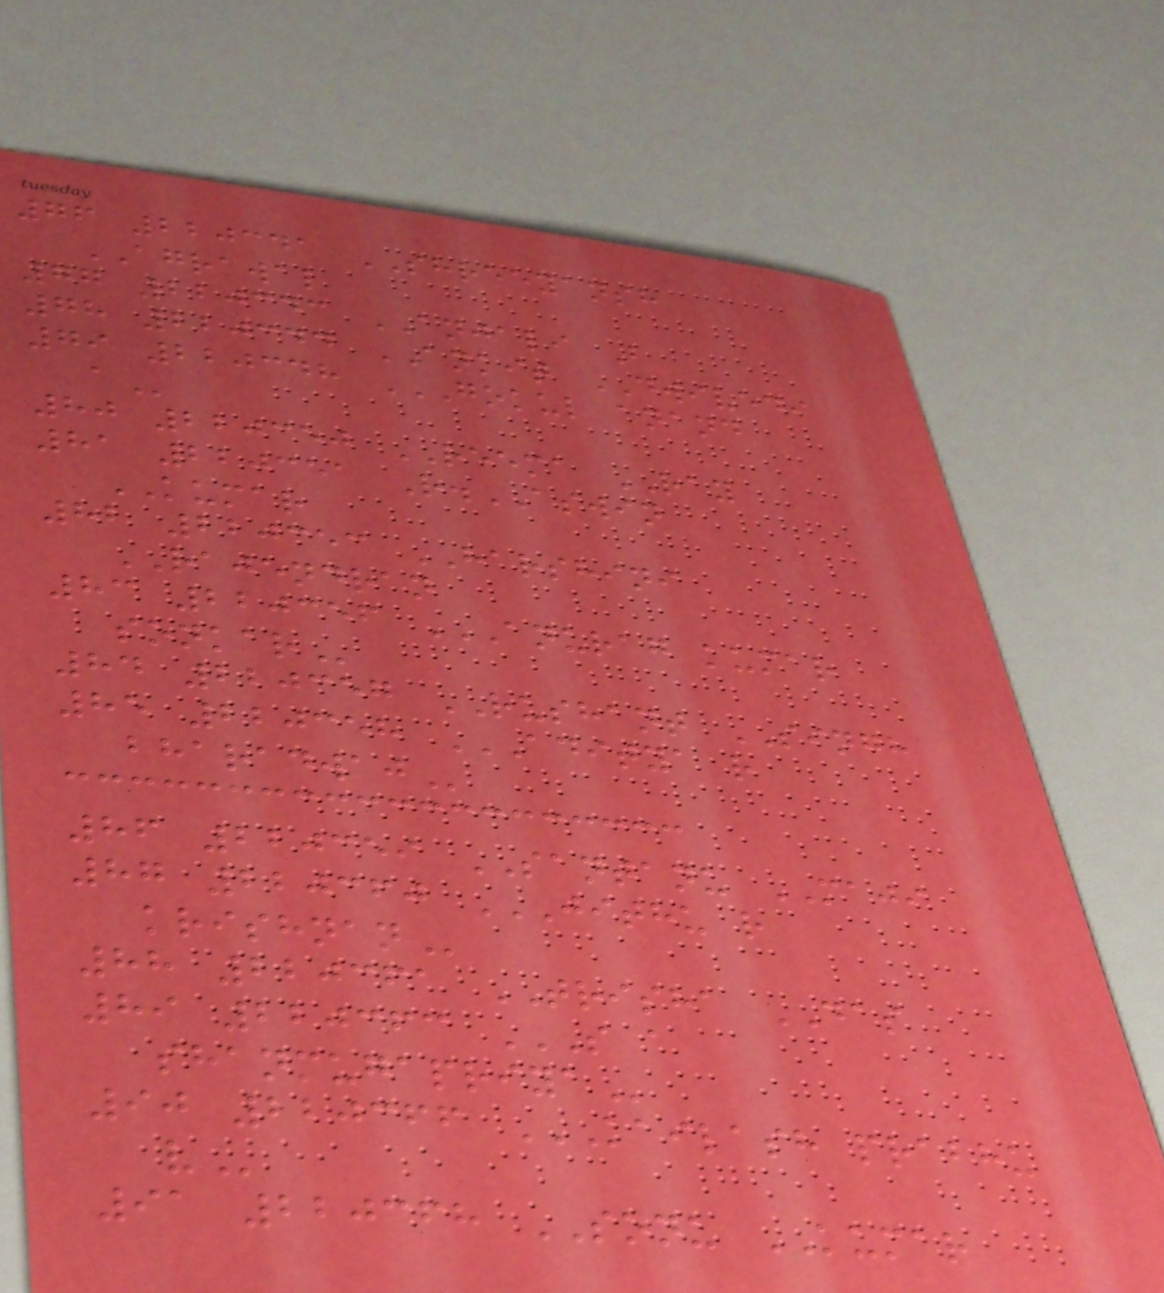76 220341 SHREEYANSH
AGRAWAL
77 220343 ANJALI B
78 220344 ANKIT DWIVEDI
79 220348 GOKUL ANAND
A
80 220350 REEMA RAY
81 220351 R.ASWIN
KUMAR
82 220353 HARSHINI
RAJENDRAN
83 220356 ANURAG KUMAR
SONKAR
84 220357 RUSHANT SINGH
85 220358 ADITYA R
BHARADWAJ
86 220359 SANTANU MAJI
87 220360 JITHU R
KRISHNAN
88 220361 TRISHA DAS
89 220363 S A
SHANMUGAPRIYA
90 220366 KAILASH PRABHU
V
91 220368 SONU KUMAR
